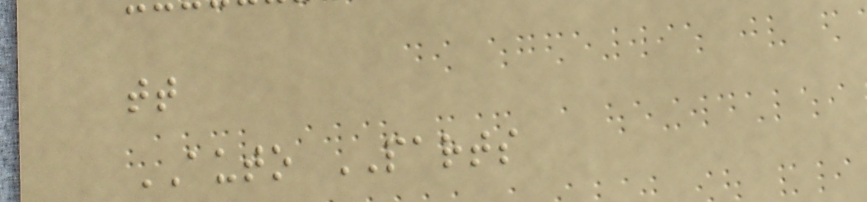tt
AUTO PARTS
